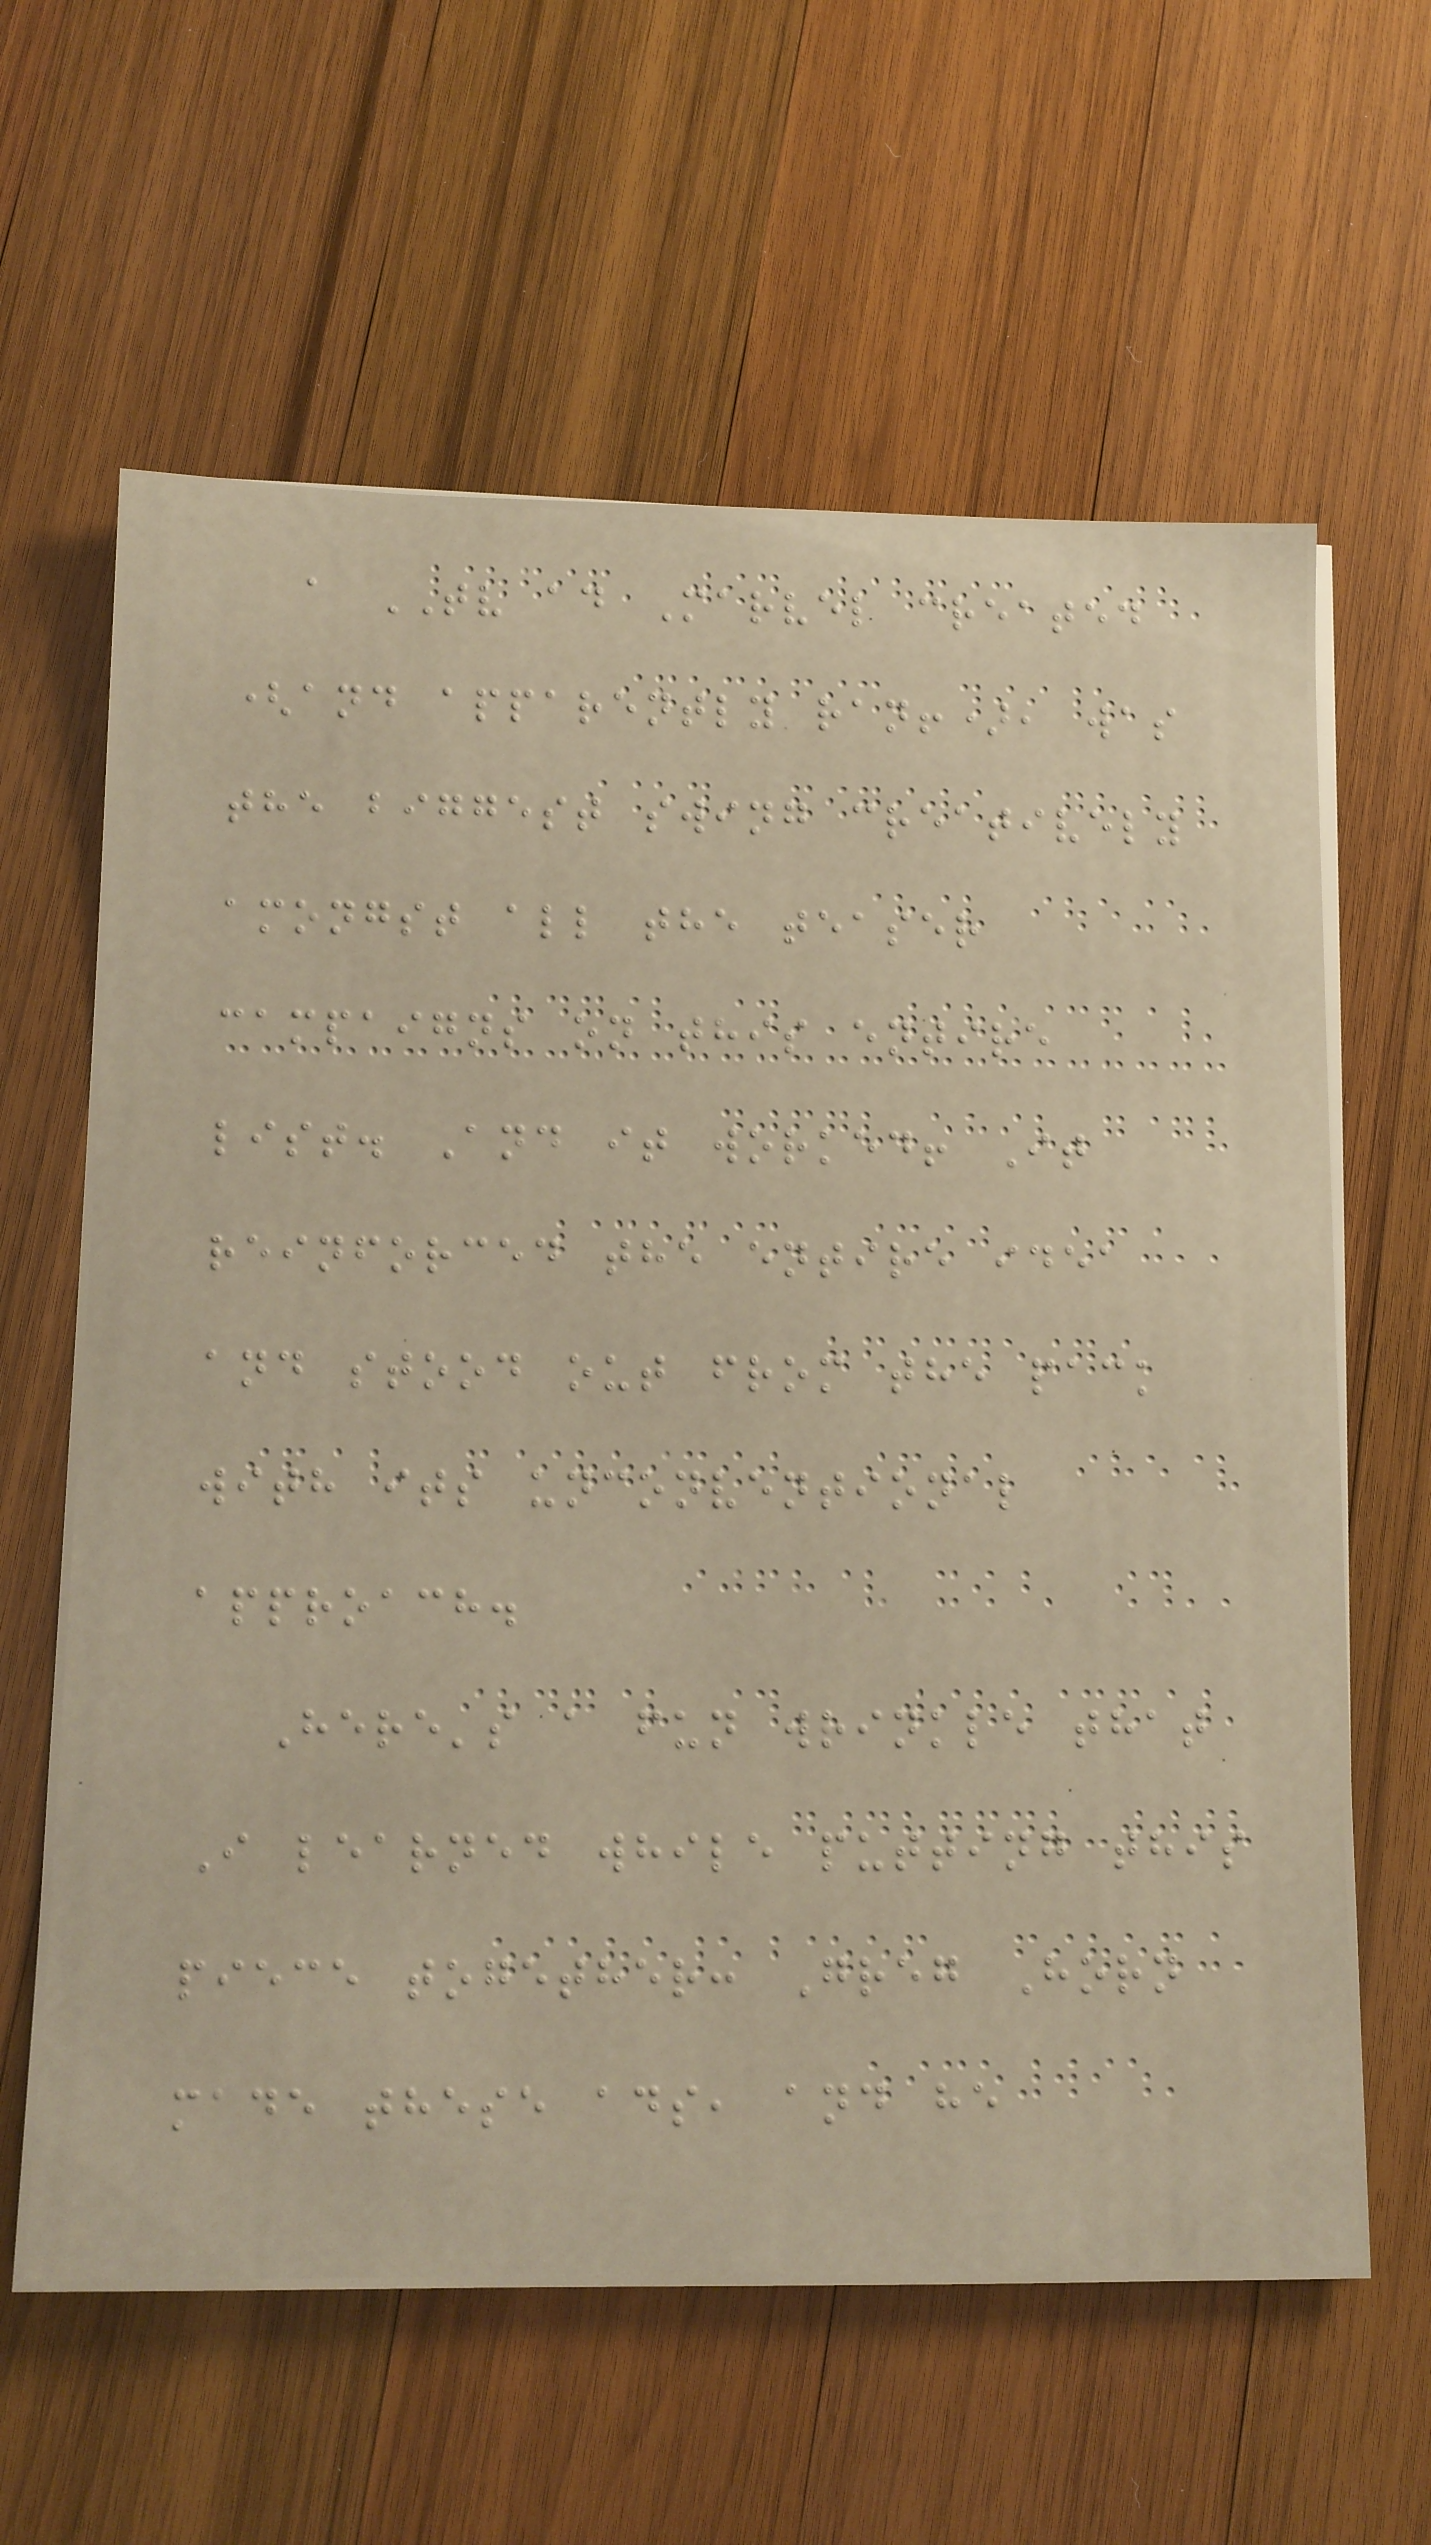a TV ad Marvel created
(and apparently ran!), was
the biggest swing creatively
amongst all the teaser
campaigns on this entire
list. And it worked! It
reinforced the entire idea
and stood out from the pack
with its unconventional
approach.
Here's a fun wrinkle that
I learned while putting this
piece together: Greg Horn
made these ads, and he
